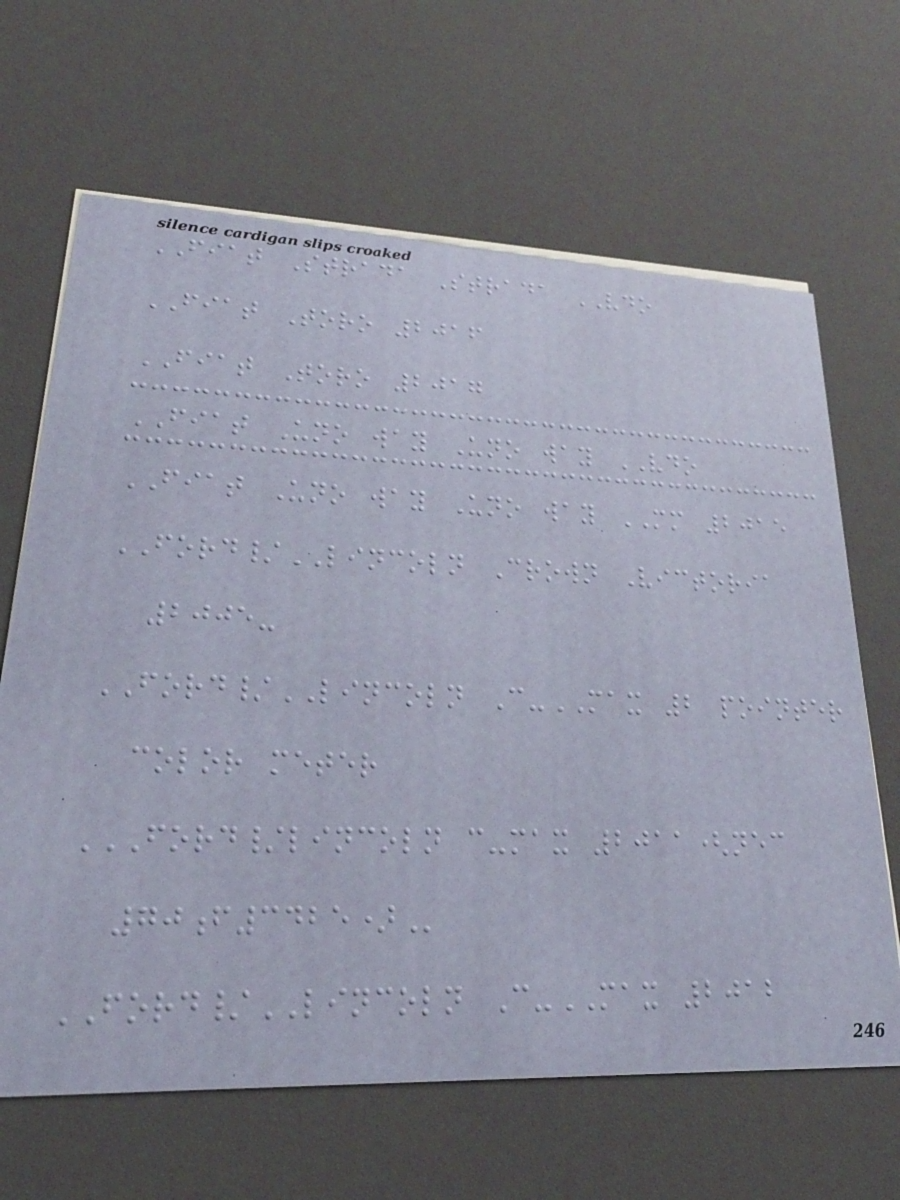FIAT Strada Strada VDO
FIAT Toro 2016
FIAT Toro 2017
FIAT Uno way Uno way VDO
FIAT Uno way Uno way MM 2015
FORD/LINCOLN Crown Victoria
2005-
FORD/LINCOLN C-MAX 2 pointer
color meter
FORD/LINCOLN C-MAX 2011(NEC
70F3425)
FORD/LINCOLN C-MAX 2012
